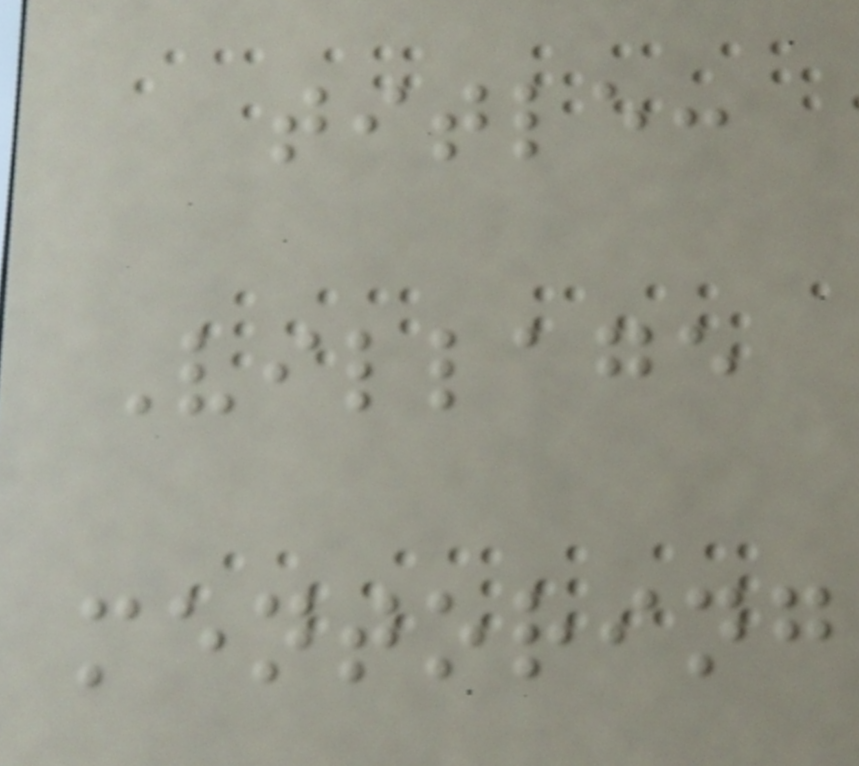title:
Village
mentoring
